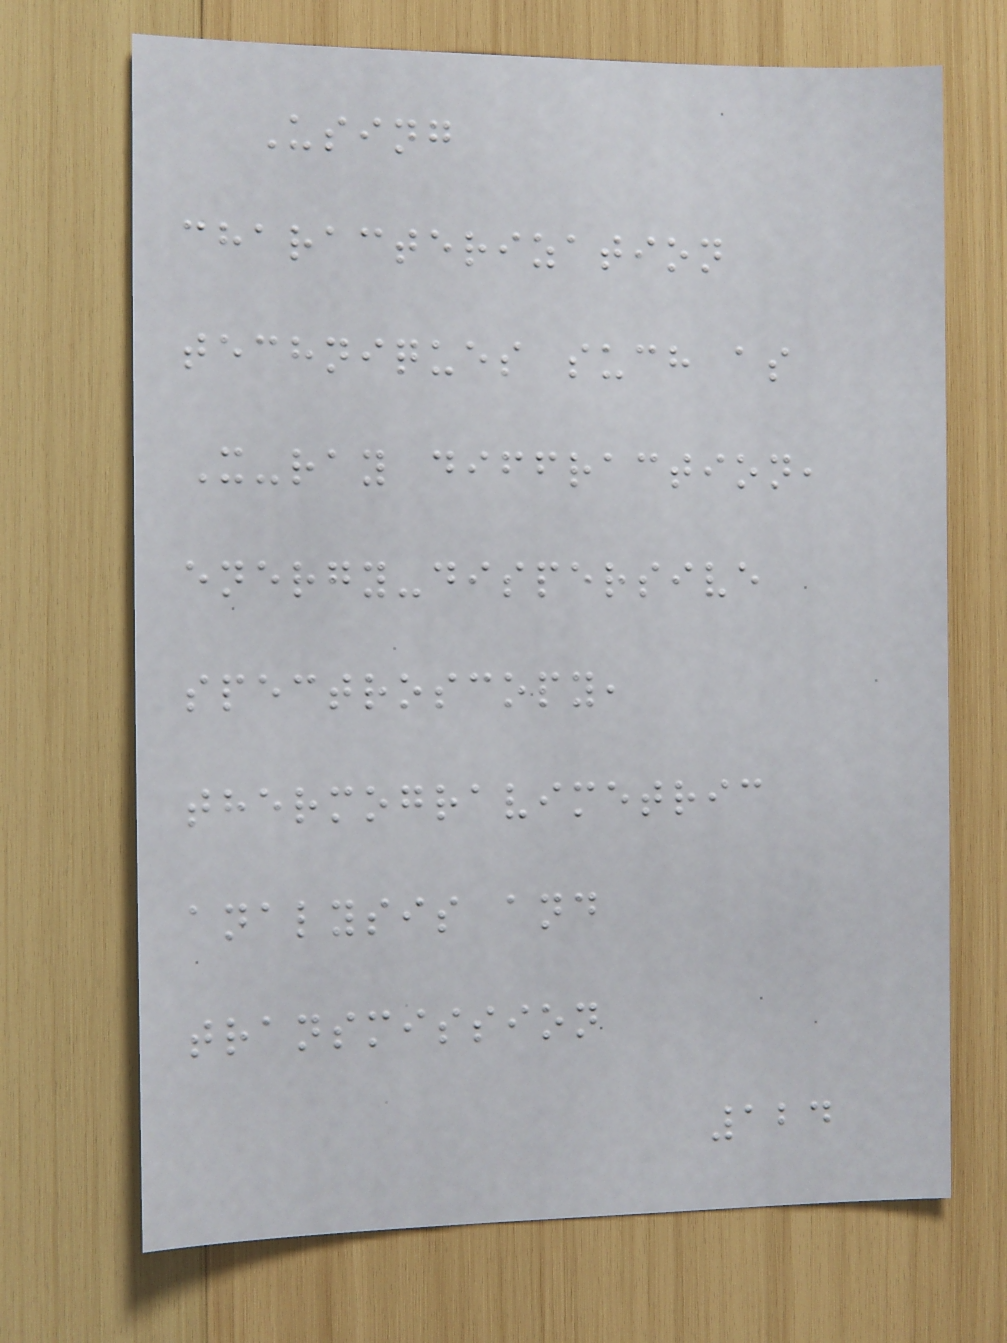Using
characterization
techniques such as
X-ray diffraction,
energy-dispersive
spectroscopy,
thermogravimetric
analysis and
transmission
124
